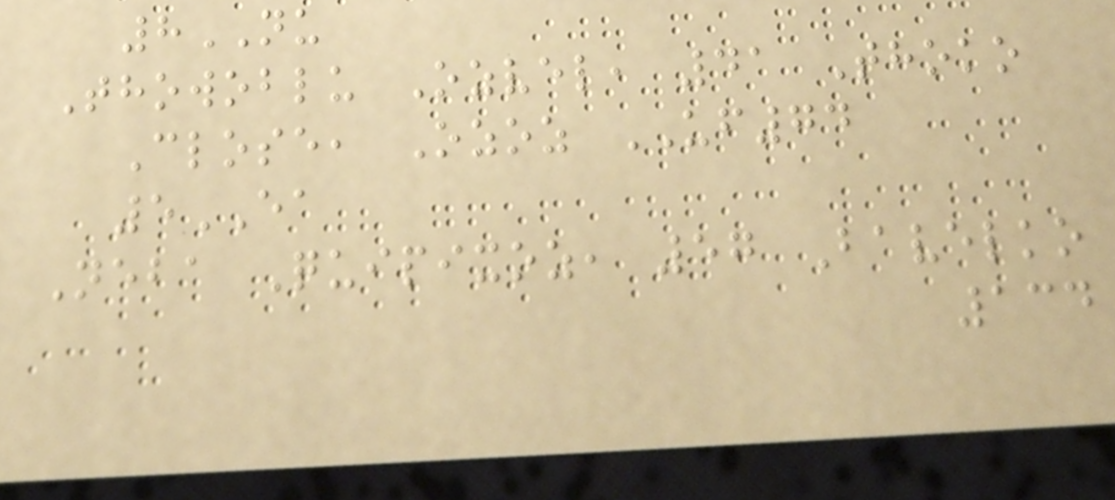8NU
Thowoblu Ozvel, 41 Thoko
Close, Ozoz UF74
5EA
Neba Quipixoz, 57 Bavelko
134
